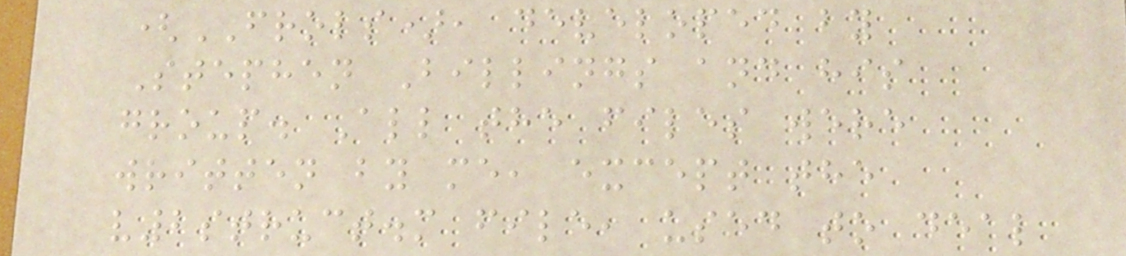(FROLS), developed by
Stephen Billings and his
group. All the files were
written by me, except the
v2struct.m file, used to deal
